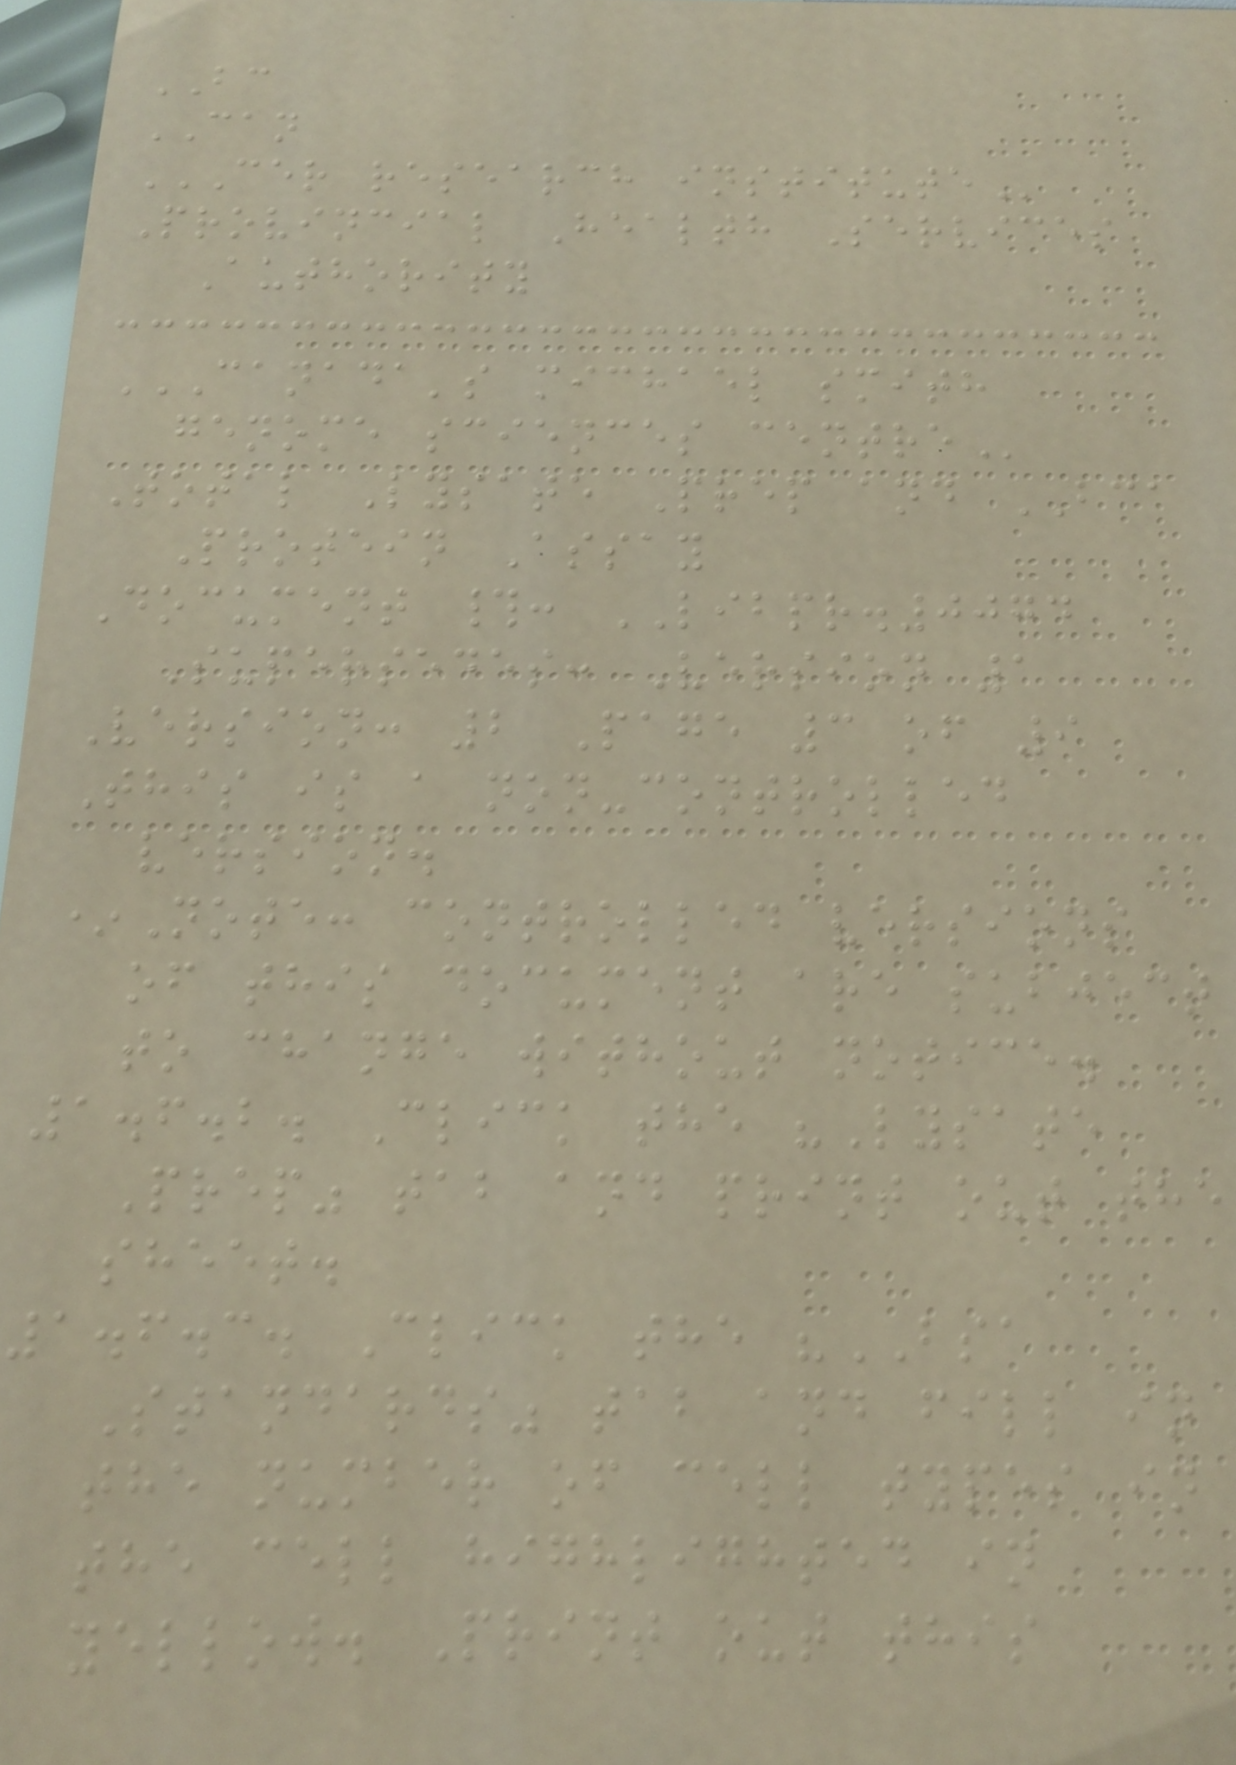BC
CAN
CER RESEARCH INSTITUTE
Provincial Health Services
Authority
CANADA'S MICHAEL SMITH
GENOME SCIENCES CENTRE
Total Lysate Prep and BCA
Protein Assay
Document #: LIBPR.0074
Supersedes: Version 1
Version: 2 Page 3 of 9
This is a non-controlled
version.
*Note: controlled versions
of this document are subject
to change without notice.
1.6.2. Click the "Lysate
Prep" tab and print out the
sheet.
1.6.3. Click the "BSA
Standards" tab and fill in
the number of cell types in
the cell highlighted in
yellow. Print out this
